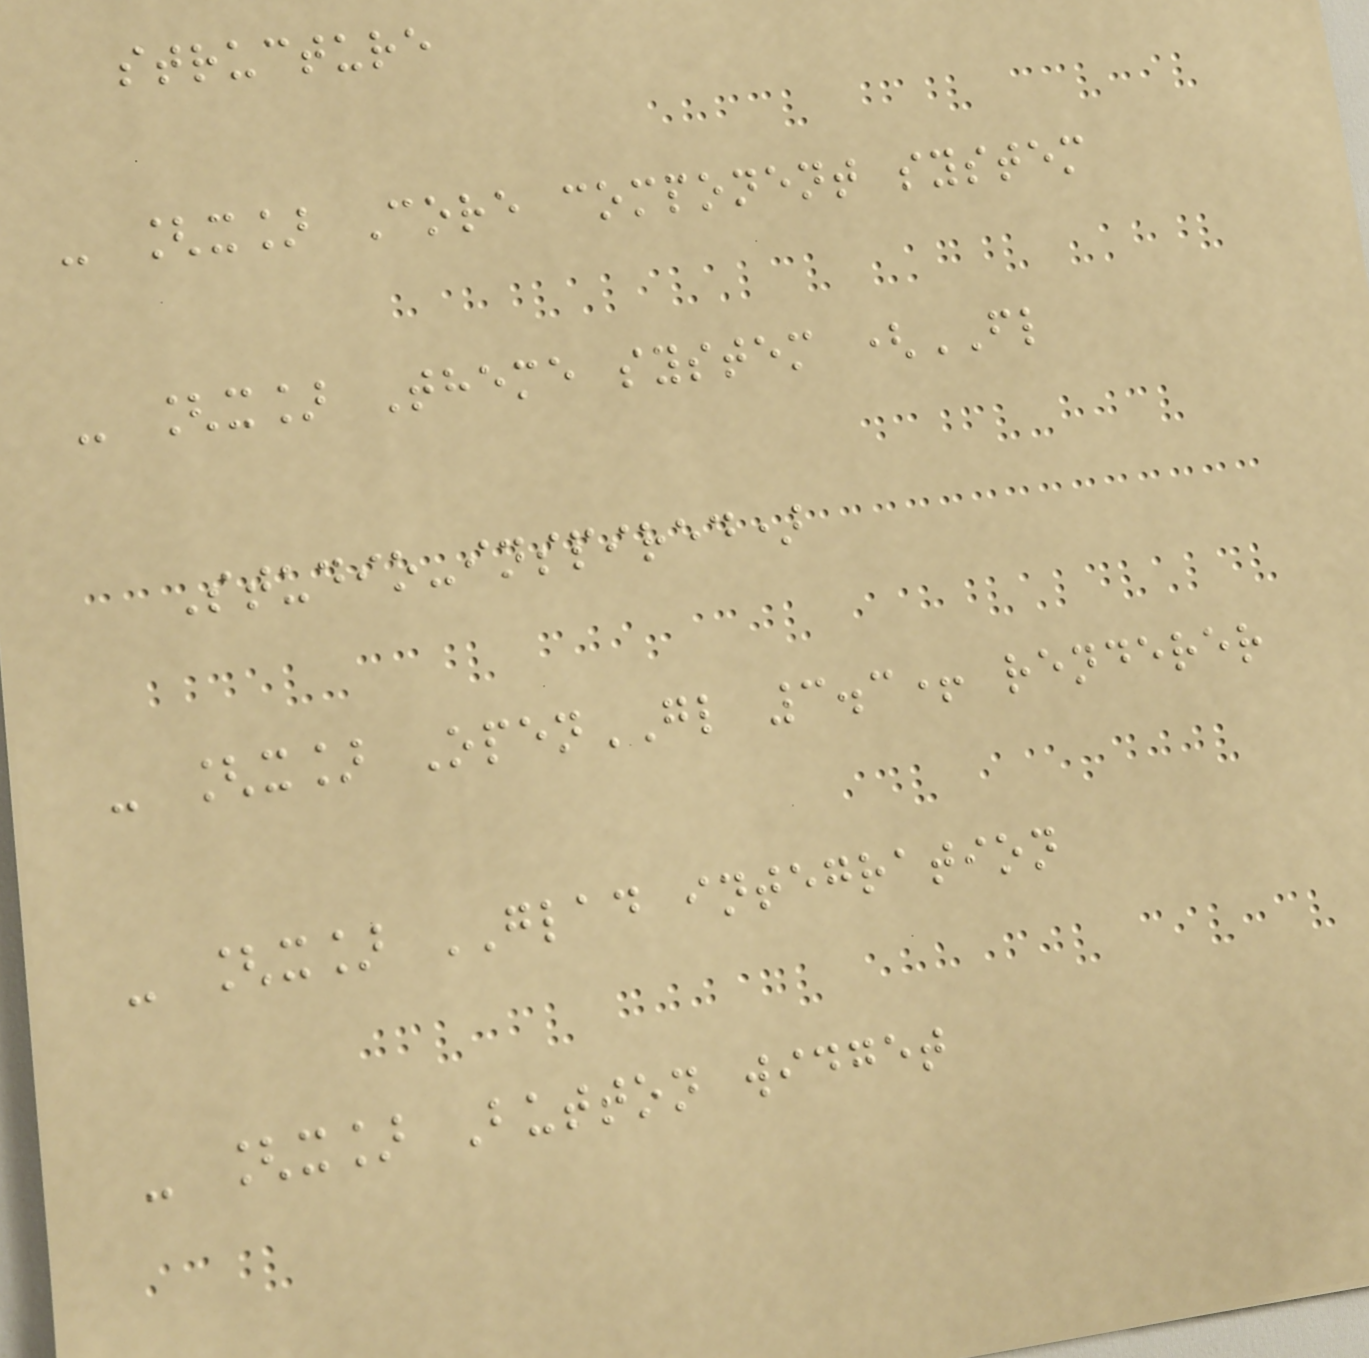structure
- [x] Core component system
- [x] Theme system (FL
Studio-inspired)
- [x] OpenGL 3.3+ renderer
- [x] GLAD integration
- [x] Button widget
